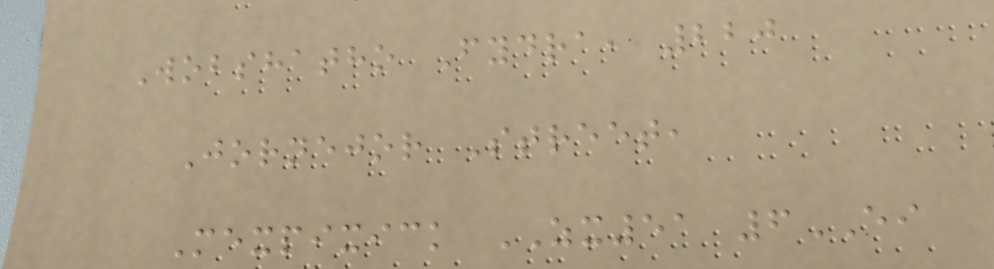Wobshatho Fydra, 220
Jornejor Street,
Mexpixick ZX51 6EI
